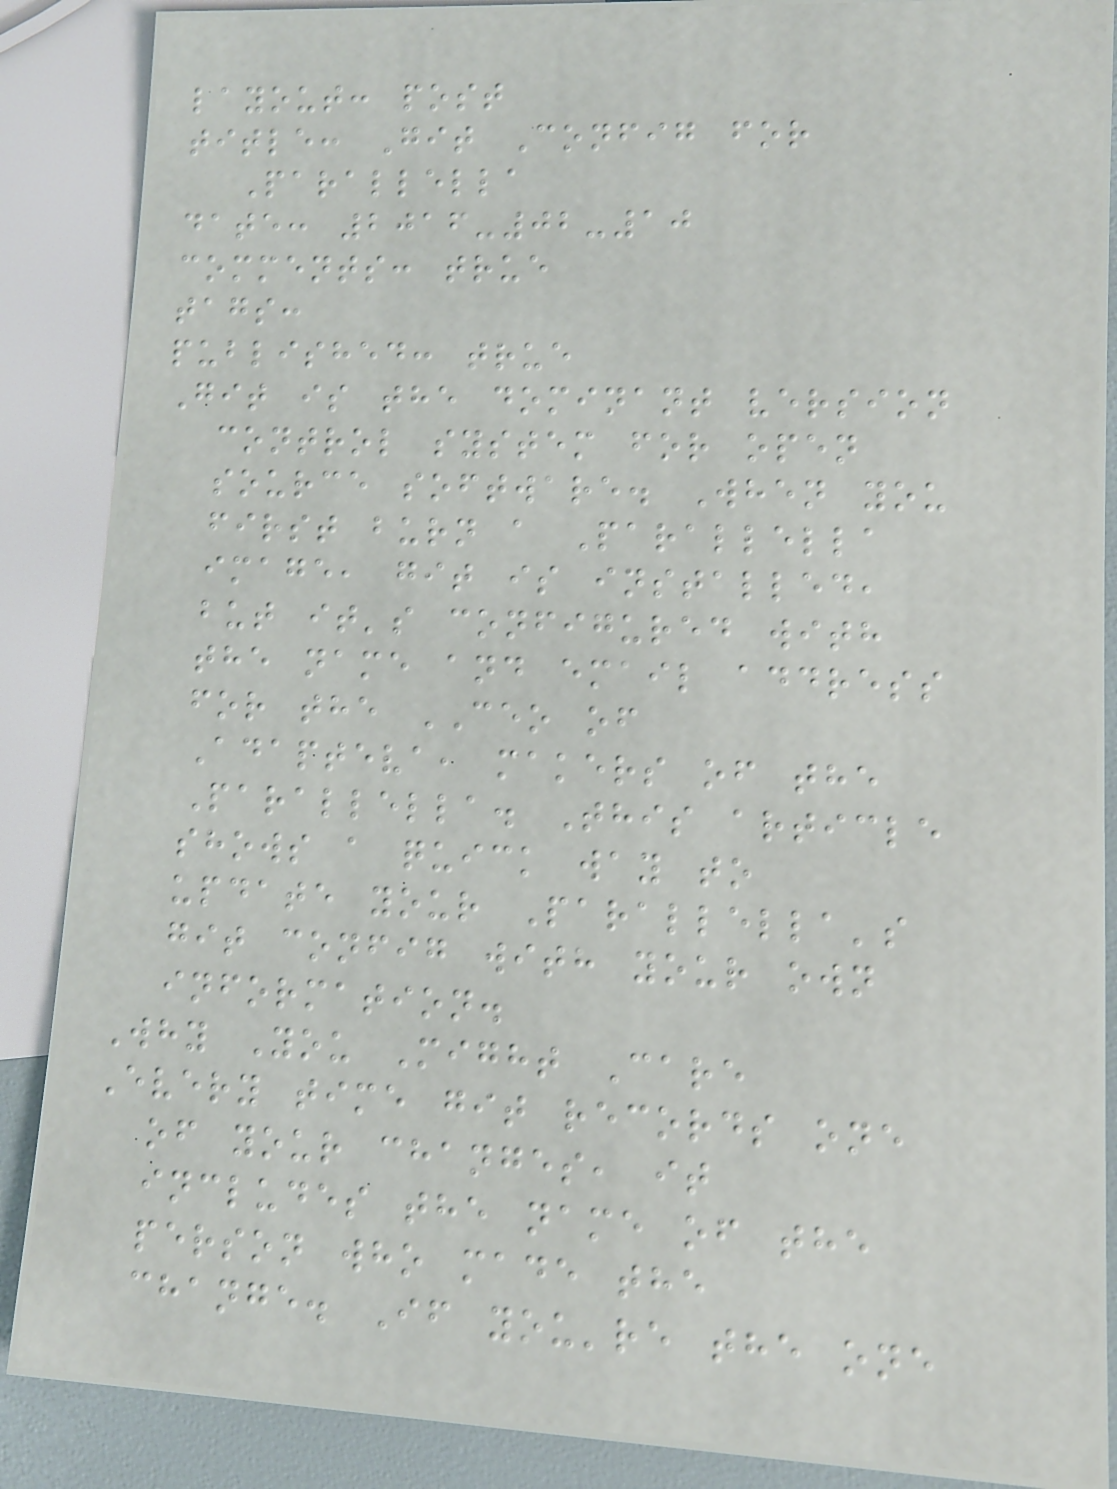layout: post
title: Git Config for
Parallella
date: 2016-02-10
comments: true
tags:
published: true
Git is the dominant version
control system for open
source software. When you
first burn a Parallella
image, git is installed,
but it's configured with
the name and email address
for the CEO of
Adapteva, makers of the
Parallella. This article
shows a quick way to
update your Parallella's
git config with your own
information.
Why You Might Care
Every time git records one
of your changes, it
includes the name of the
person who made the
change. If you're the one
